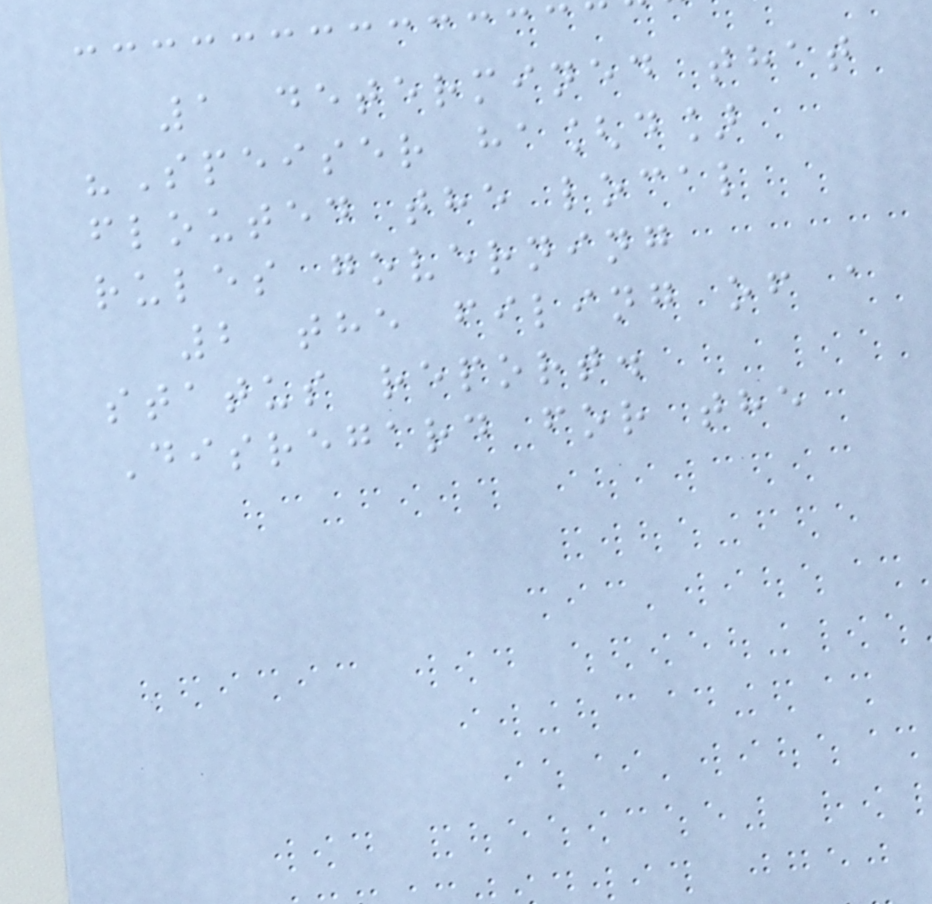1 determined that
"Speiser ha[d]
flouted the local
rules governing
2 the filing of a
status report.
Disregard for the
